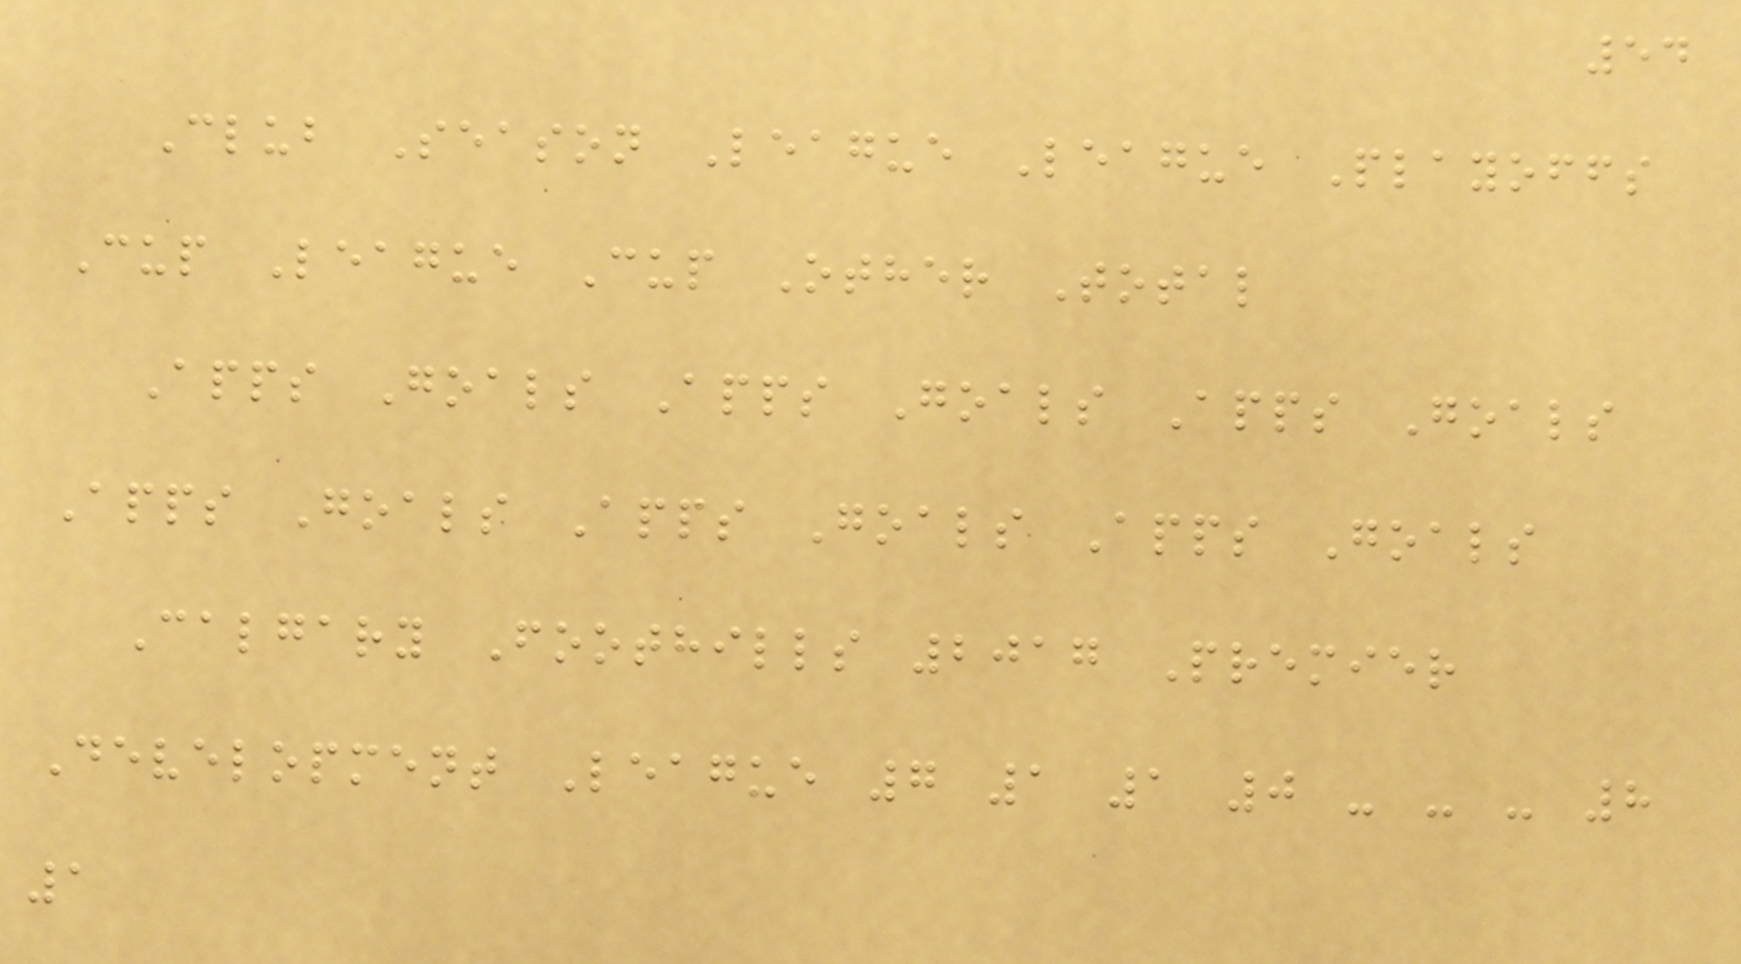54
Club Season League League Playoffs
Cup League Cup Other Total
Apps Goals Apps Goals Apps Goals
Apps Goals Apps Goals Apps Goals
Calgary Foothills 2017 Premier
Development League 7 1 1 0 - - - 8
1
